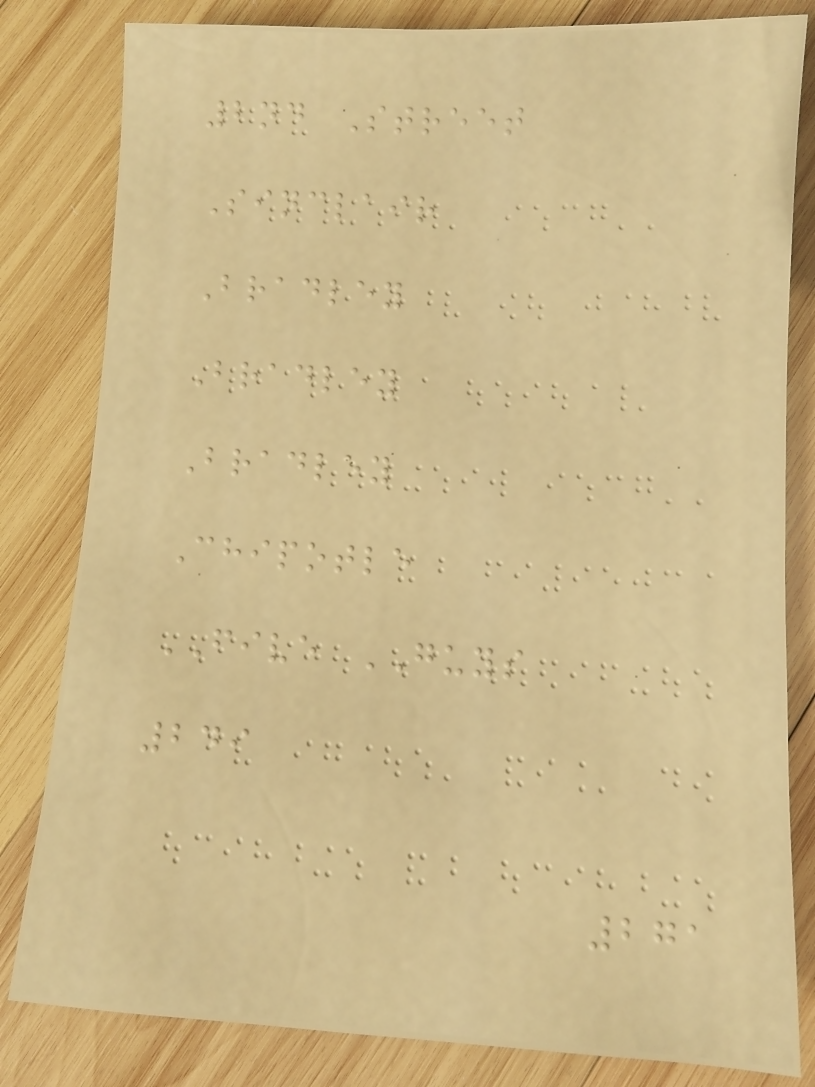2nd Street
Sinclair
Bradley
Bradley
Bradley
Chipotle
FIVE GUYS
249
271
